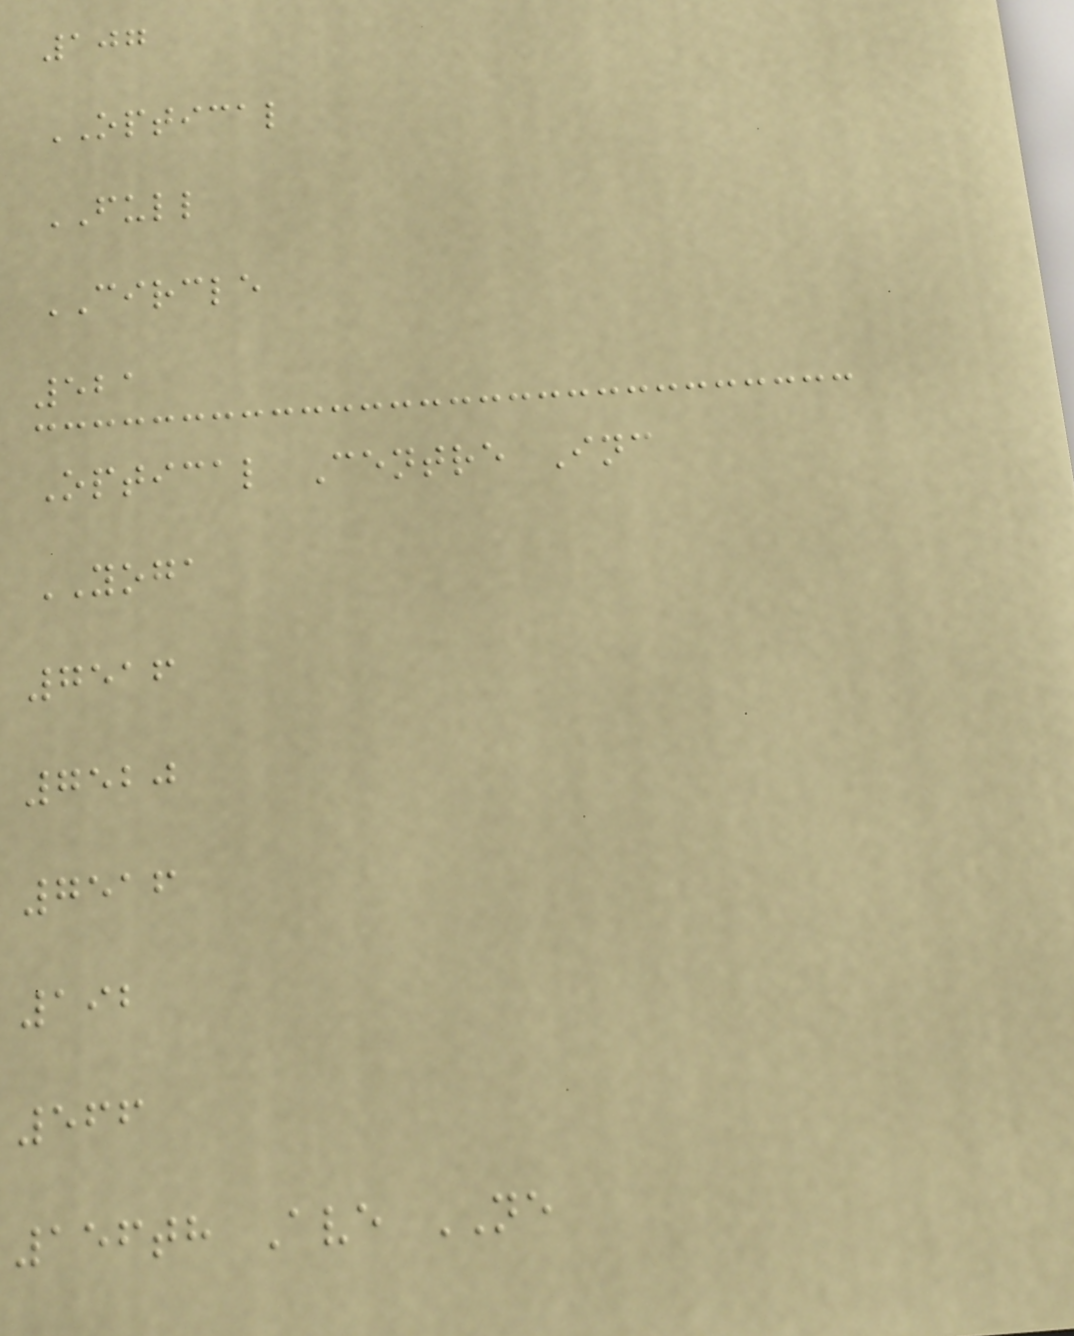107
OPTICAL
FULL
CIRCLE
521
Optical Centre Inc
YOGA
7516
7520
7516
192
566
156th Ave NE
